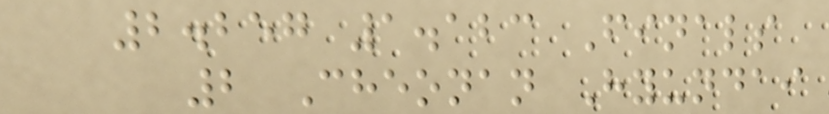2.257 1.123 Finals
2 Cheonan Hyundai
